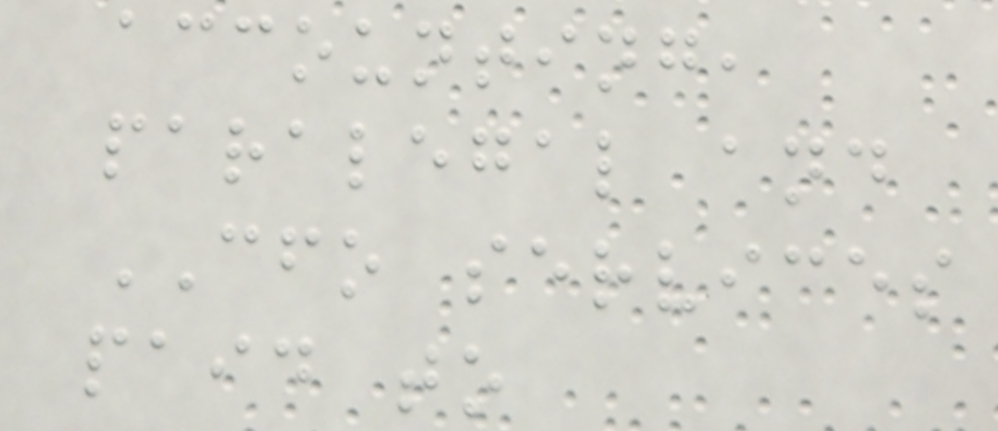accounting,
paralegal and
CFO services
paid to
